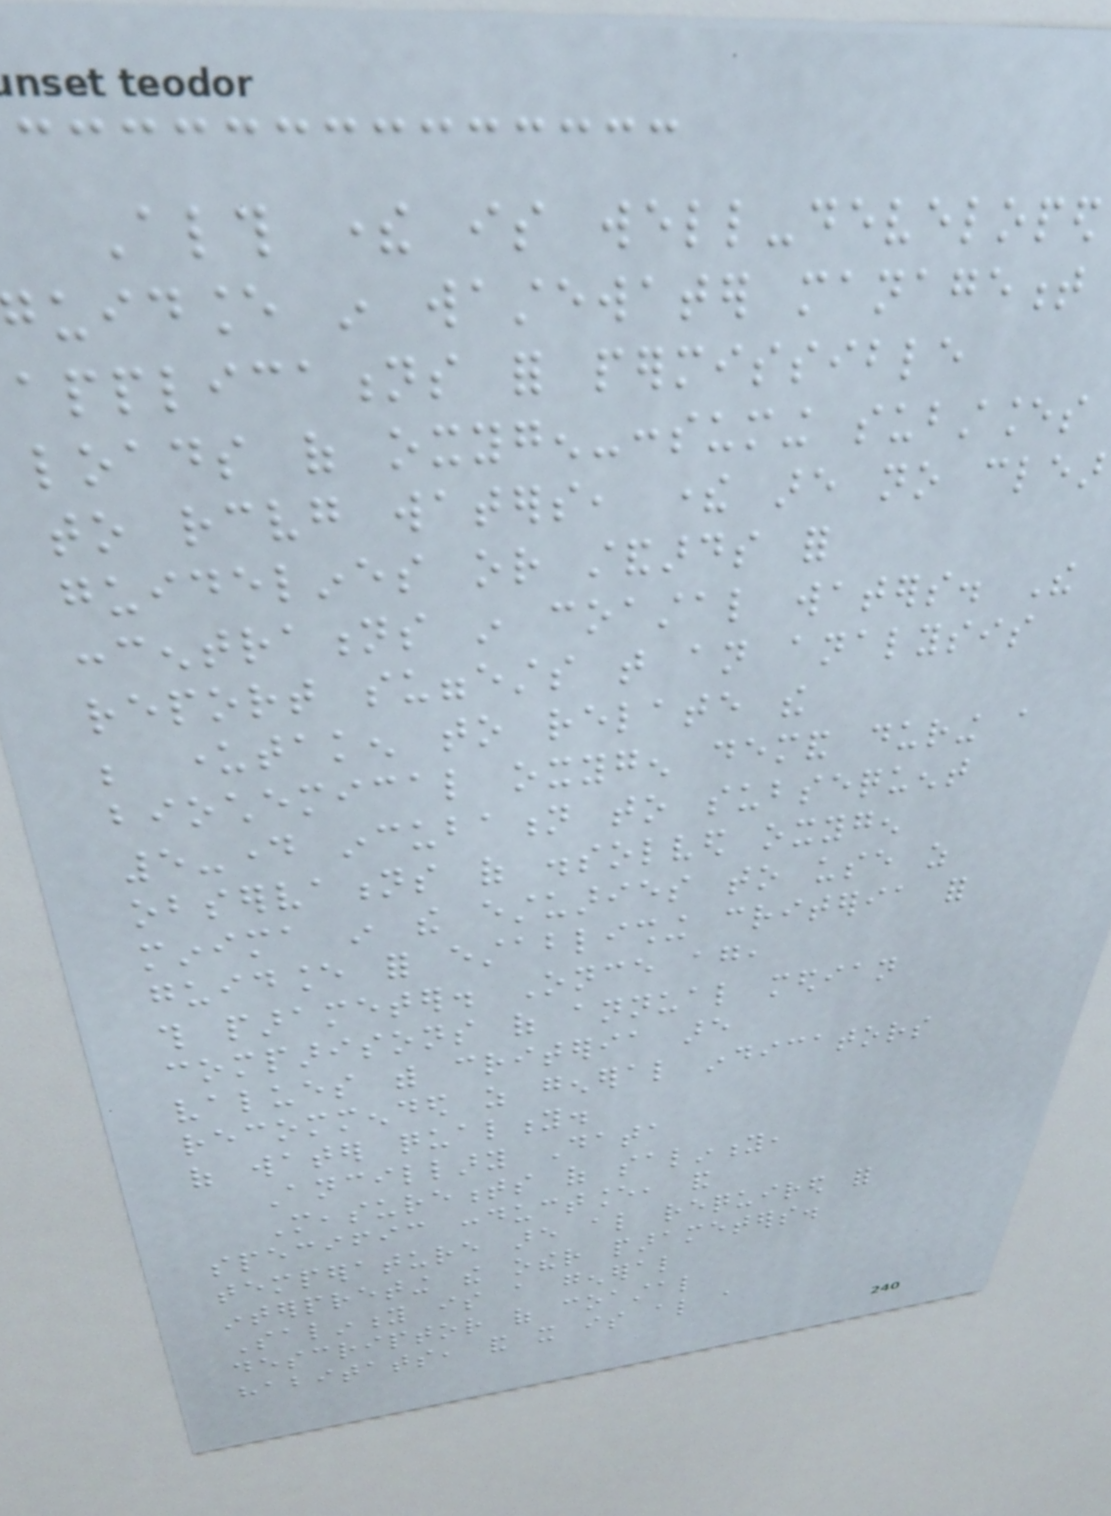Although there is well-developed
guidance in wastewater management
applications for permissible
loads of oxygen-consuming substances
to receiving waters, there are no clear
guidelines or standards for
concentrations in coastal waters. The
report suggests that an analysis
be undertaken to relate the
biochemical oxygen demand during a
5-day incubation to subsequent
observations of dissolved oxygen
minima in the estuaries to use as
guidance for establishing criteria for
this parameter. Once again,
comparisons of annual median
values with criteria are
recommended as general indicators
of water quality.
Ancillary Data
Measurements of salinity,
specific conductance, and
temperature are also required for
interpreting the other parameters.
Salinity is a general
descriptor of coastal
habitats, and it is also a
